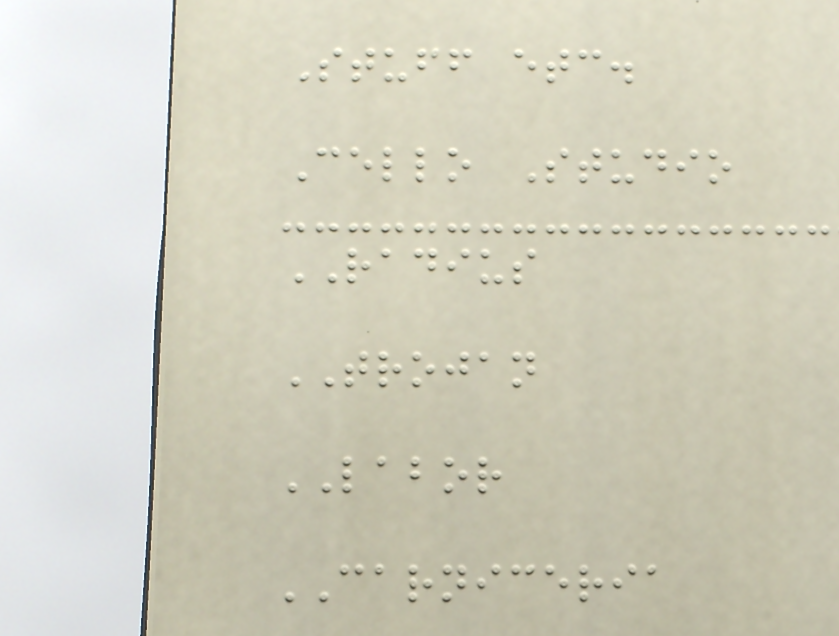Stuff etc.
Cello Studio
RADIUS
TROJAN
LABOR
CARNICERIA
